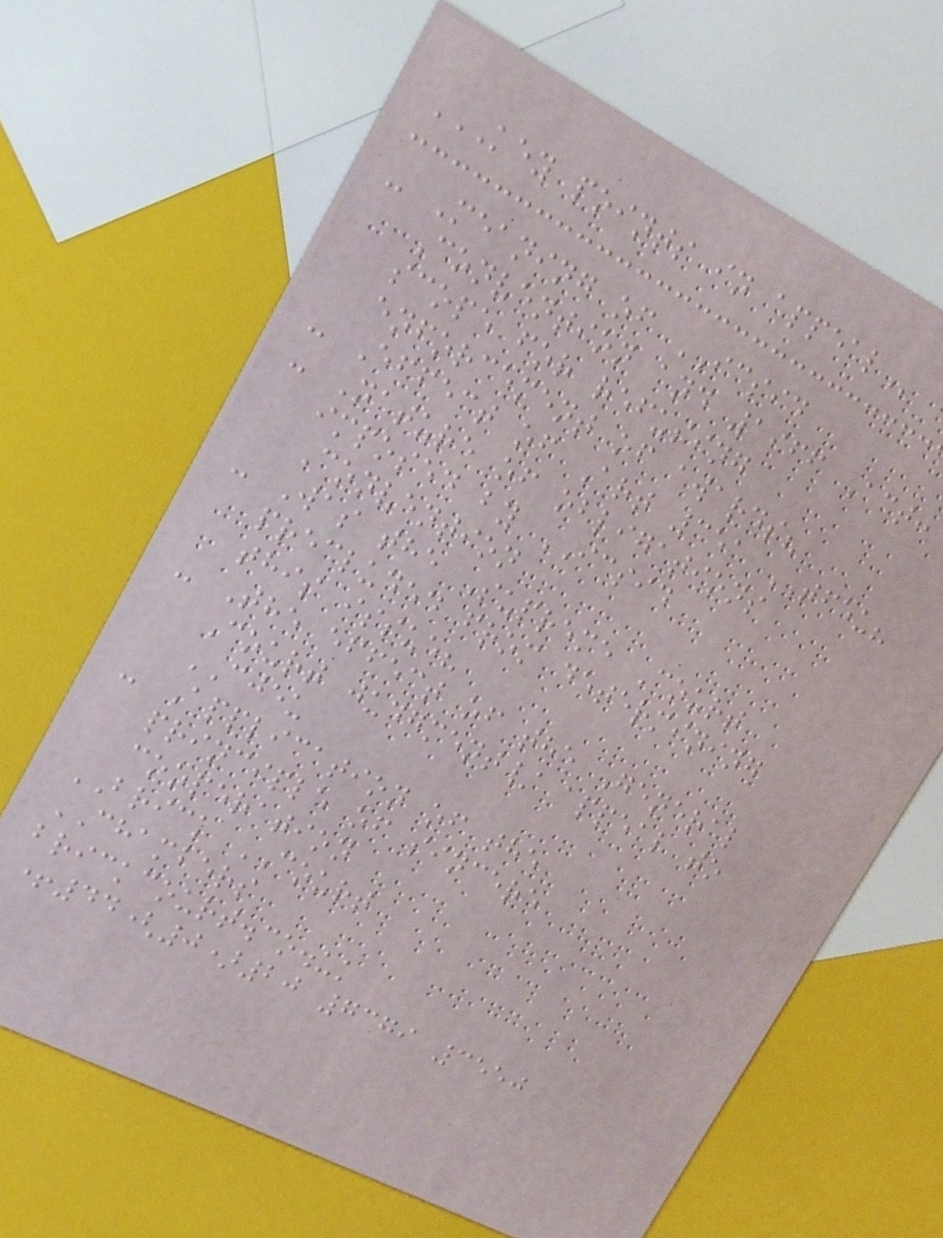KEY POINTS IN APPEAL
- Meaning of ICSID
Convention and 1966 Act:
scope for refusing
enforcement of awards?
- Effect of Art 351 TFEU?
- Nature of obligations
imposed by ICSID
Convention
- Was the Supreme Court
precluded from determining
this issue?
- The effect of the General
Court judgment/ appeal to
CJEU
- Application of the
principle of sincere
cooperation
BRICK COURT
CHAMBERS
brickcourt.co.uk
+44(0)20 7379 3550
